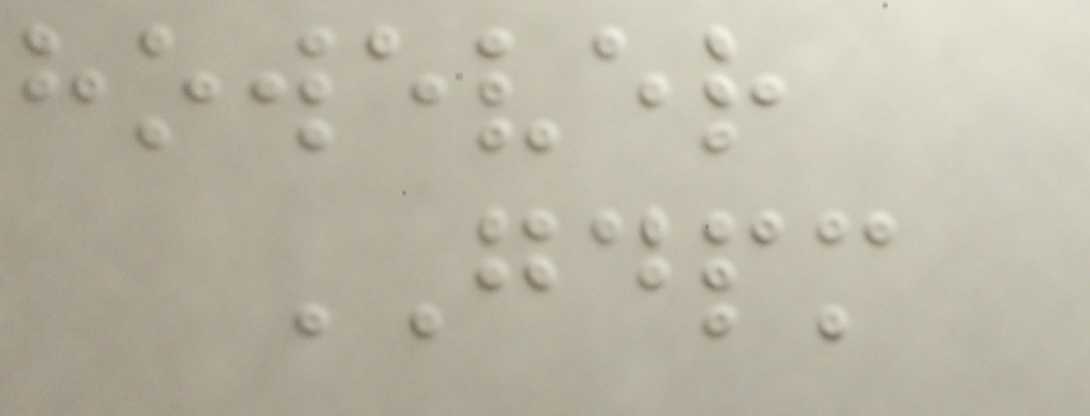however
GDPM
